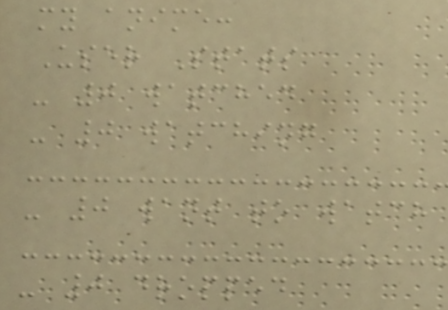my anime:
User Stats
- 0 watched
- 0 watching
- 0 want to watch
- 0 dropped
